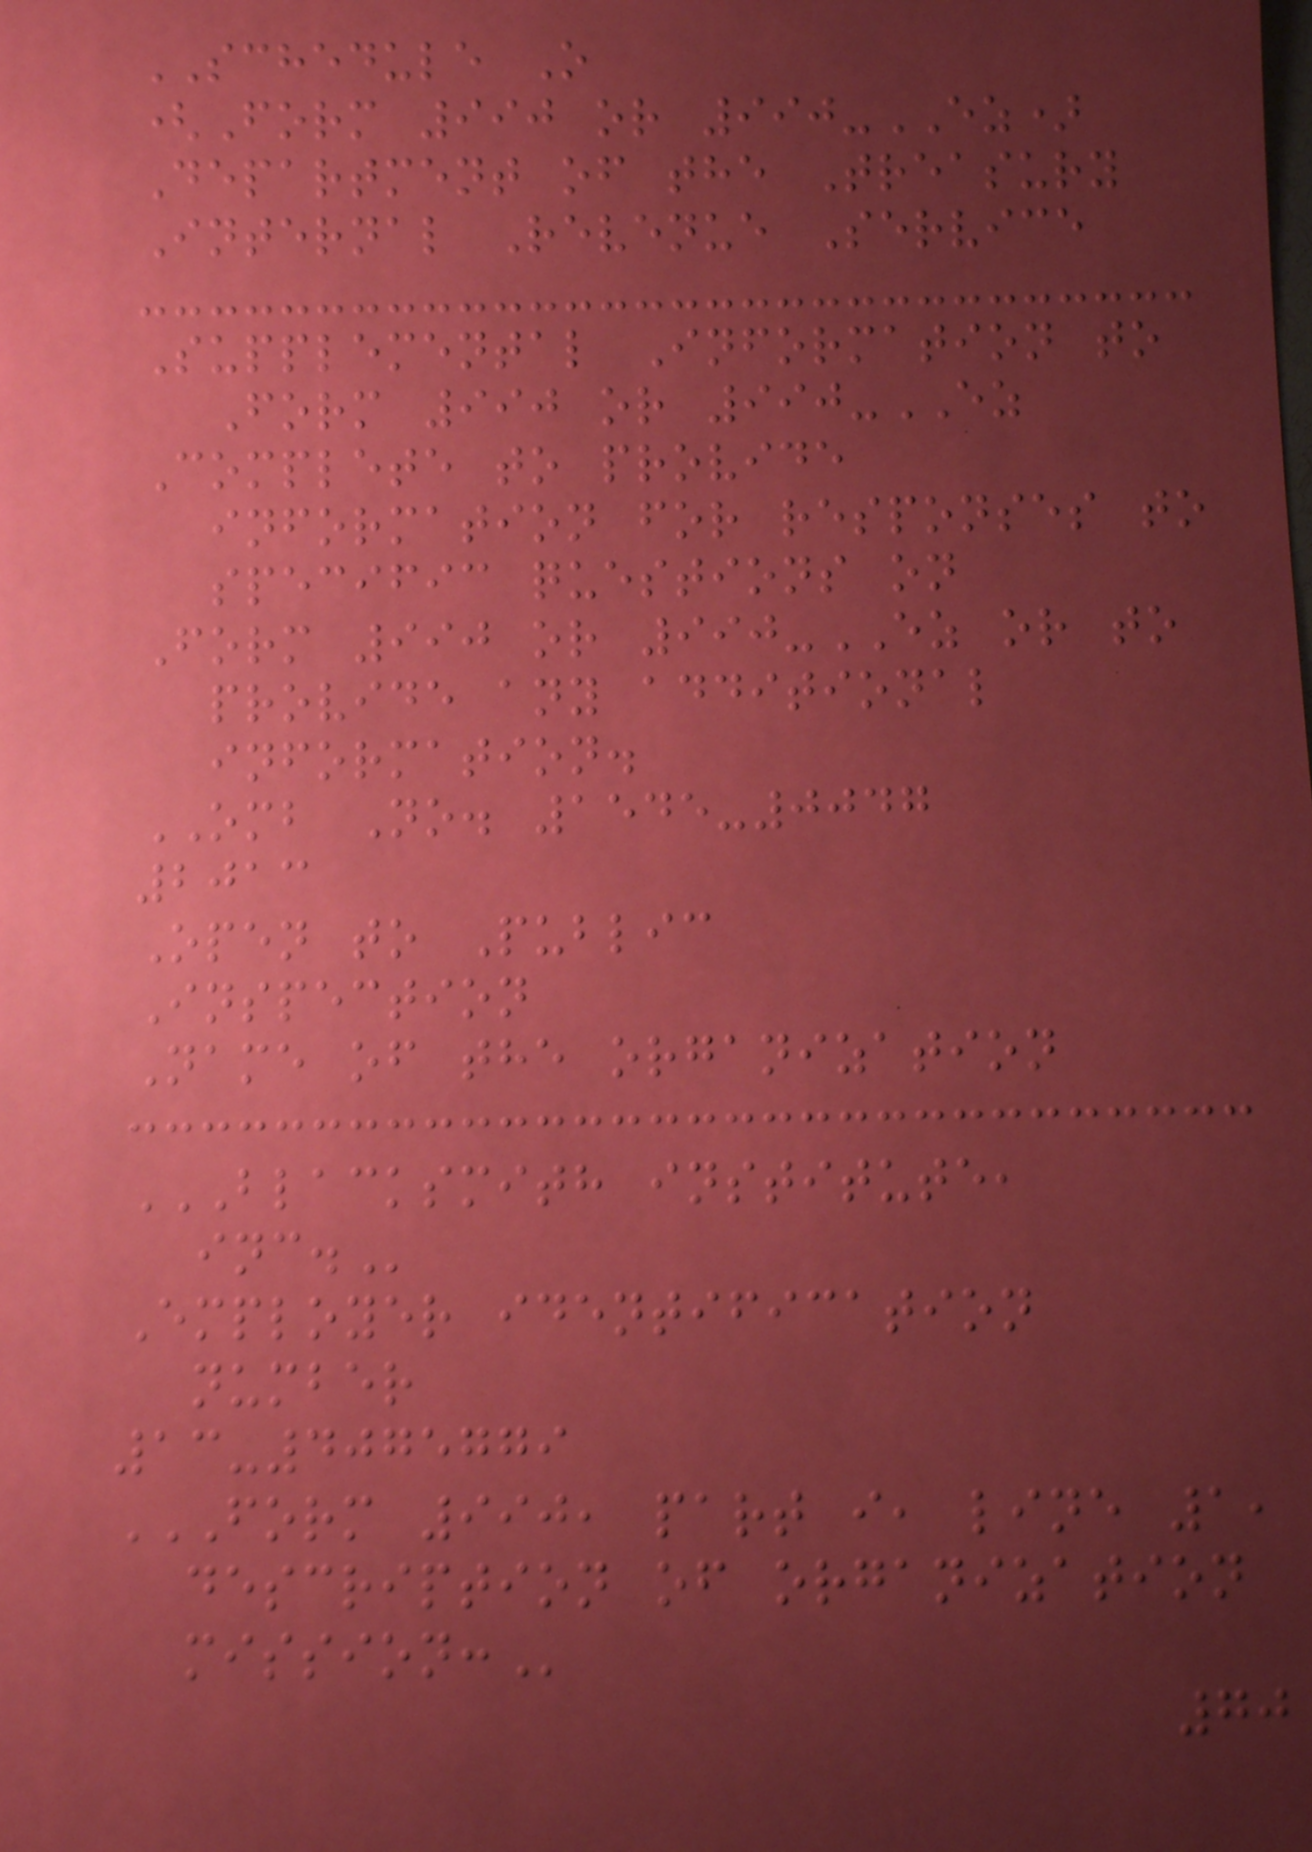SCHEDULE O
(Form 990 or 990-EZ)
Department of the Treasury
Internal Revenue Service
Supplemental Information to
Form 990 or 990-EZ
Complete to provide
information for responses to
specific questions on
Form 990 or 990-EZ or to
provide any additional
information.
OMB No. 1545-0047
2013
Open to Public
Inspection
Name of the organization
BLACKSMITH INSTITUTE,
INC.
Employer identification
number
13-4075779
FORM 990, PART I, LINE 1,
DESCRIPTION OF ORGANIZATION
MISSION:
70
